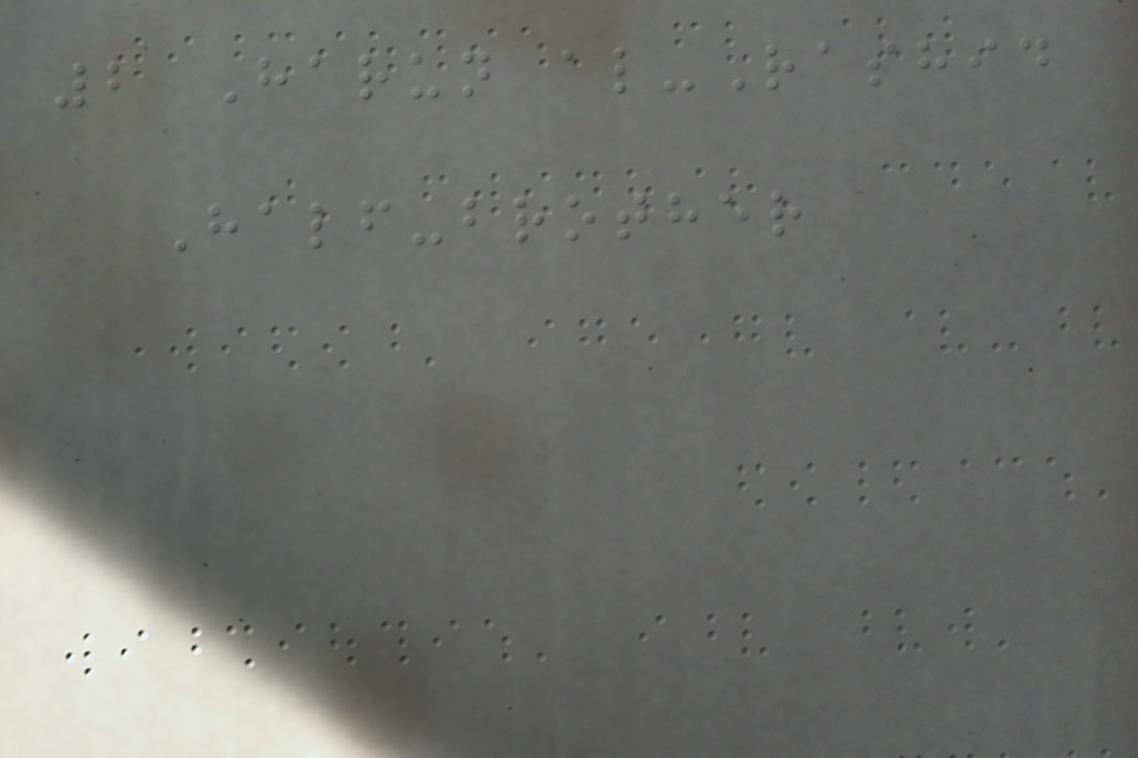2 Harun al-Rashid
Half-brother
